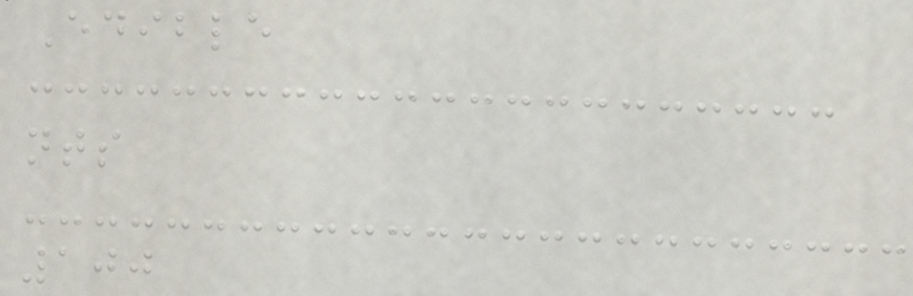Edible
nts
100
